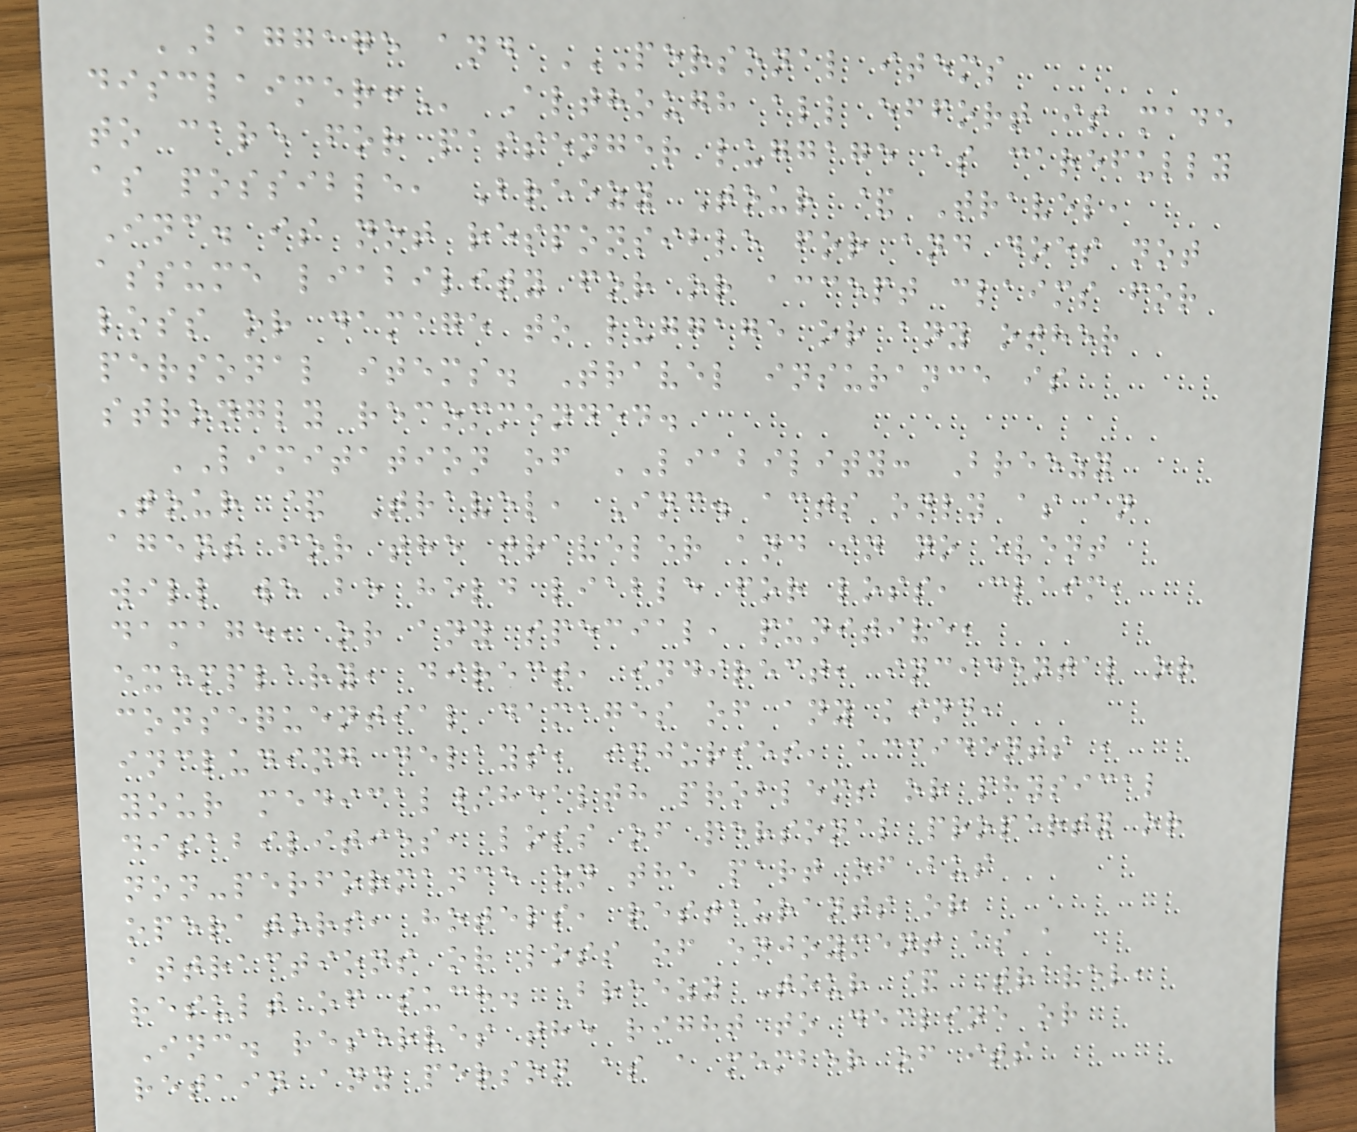BAGGAGE and PERSONAL ITEMS
DISCLAIMER: Although all effort is made
to care for passenger luggage as carefully
as possible, Breezy Tour & Travel,
Inc. is not responsible for and does not
assume liability for or accept claims for
loss or damage to luggage or any other
personal items. Travel insurance is
strongly recommended.
LIMITATION of LIABILITY: Breezy
Tour & Travel, Inc. acts only as an
agent for the traveler and in no event
will we be held liable for loss, claim,
damage, or any special, punitive,
exemplary, direct, indirect, incidental or
consequential damages of any kind,
including delays, injuries, accidents ,
your medical/health problems or physical
disabilities, loss of personal property or
non-performance on the part of bus
operators, hotels, restaurants or
attractions or loss of enjoyment as a
result of such. Breezy Tour & Travel,
Inc. reserves the right to decline or
retain any person as a member of its
